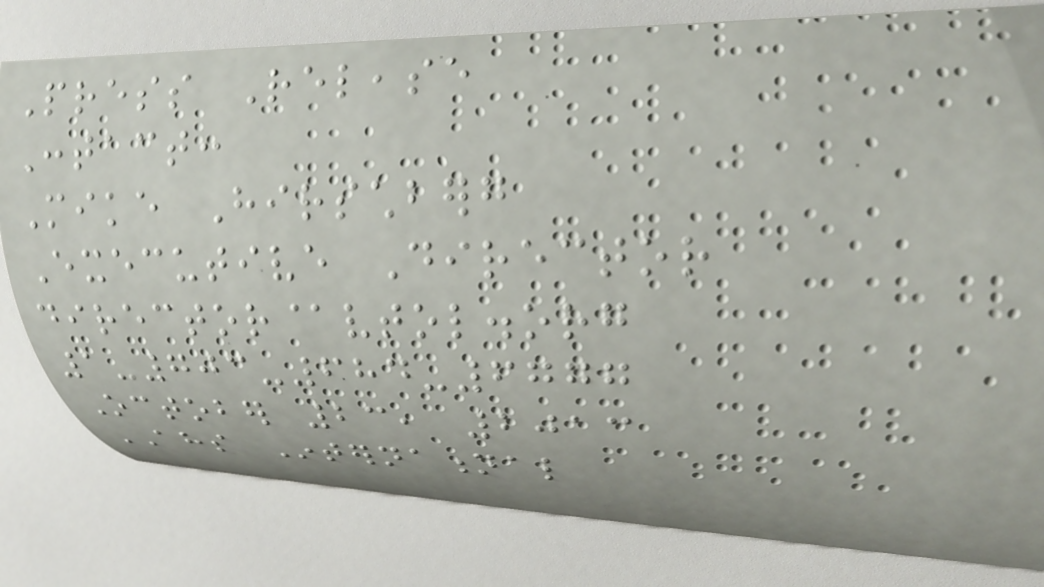Press Release
Contact:
Mike Hirschberg
Executive Director
director@vtol.org
1-703-684-6777
October 23, 2013
AHS International
